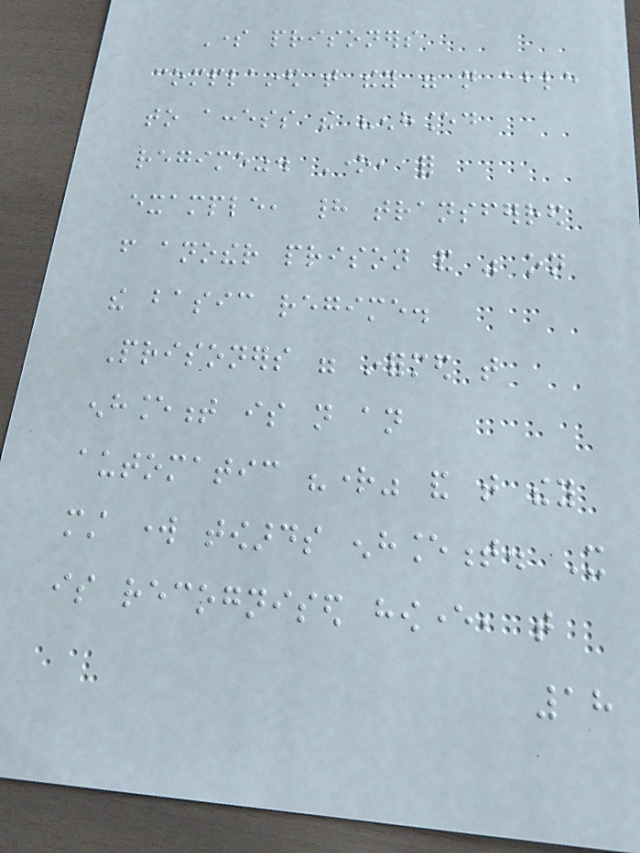Some prisoners
complained that they were not able
to access the "enhanced
regime". One, for
example, had transferred
from another prison and was on
the basic regime.
Prisoners were informed that
enhancement is not an
automatic "right" and that they
must work towards enhancement. It
is recognised however, that
18
